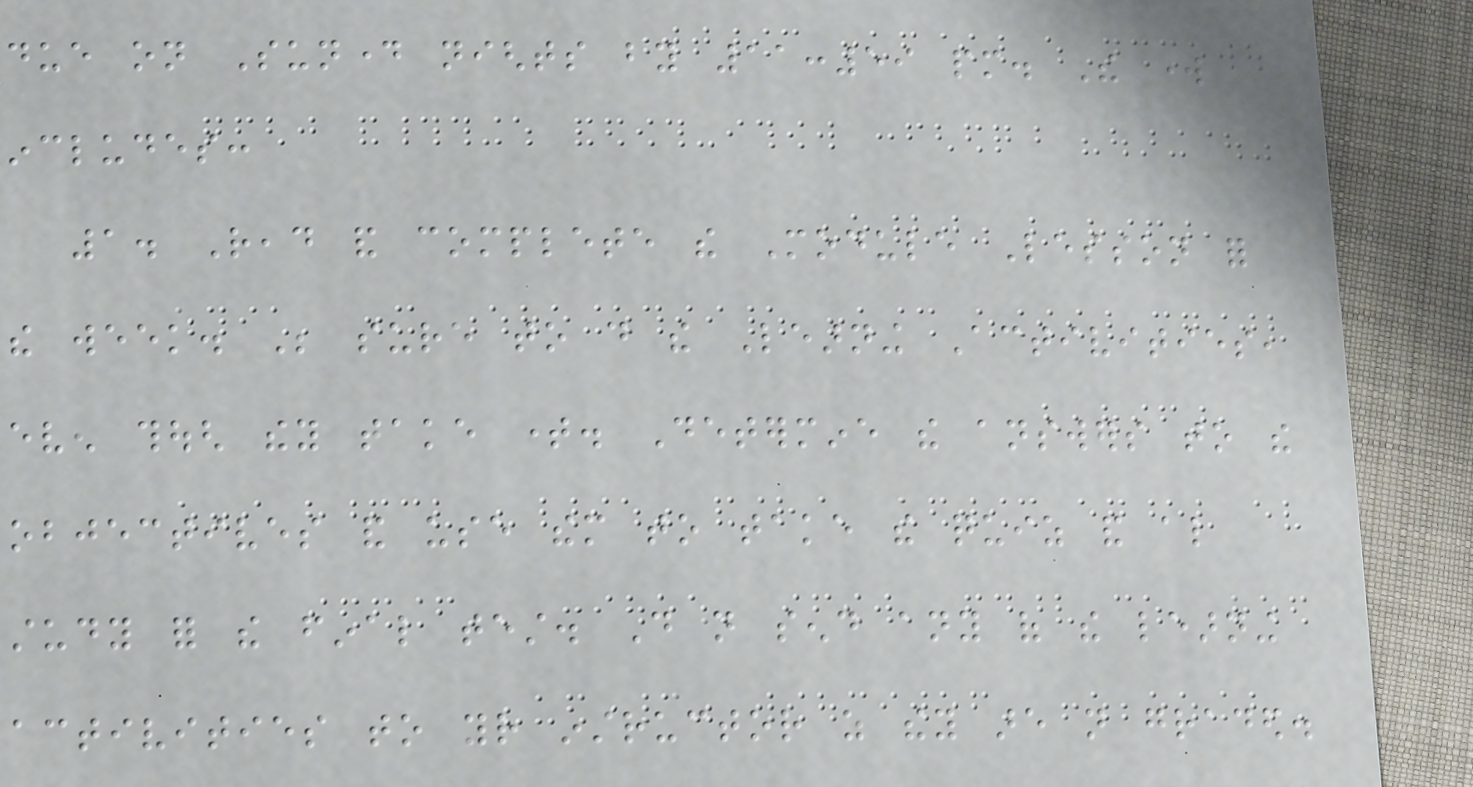due on Sunday nights by 11:59 pm. The work
includes:
1. Read and complete the Module Lesson for
the week. Be sure to do the Learning Activities,
even though they take time. Determine the answers to the
objectives and use them to take the quiz and also
study for the final test. Do not send any of the learning
activities to your instructor as they are not graded.
